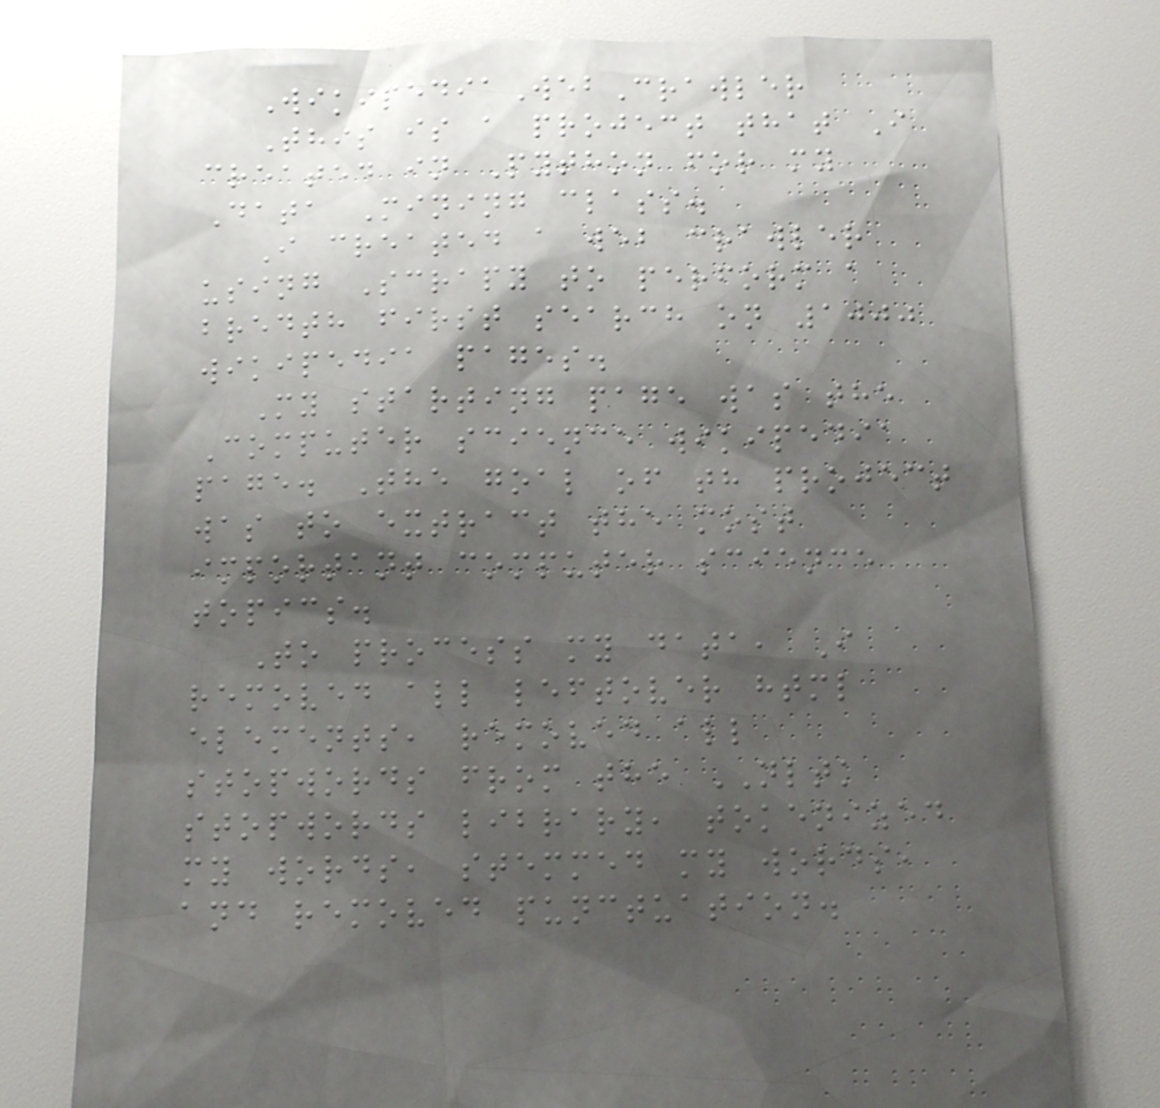WikipediaWebCrawler
This is a project that I
created in Python for my
Data Mining class.
I created a web crawler
using Scrapy to perform a
bredth first search on 1000
wikipedia pages.
My starting page was the
Computer science wikipedia
page. The goal of th project
was to extract the most
important computer science
topics.
To process my data, I
removed all leftover html
elements, removed all
stopwords from the NLTK
stopwords library, tokenized
my words, stemmed my words,
and removed punctuation.
